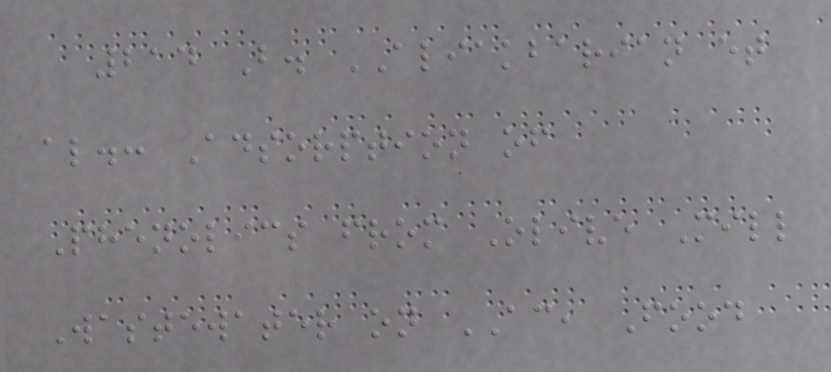214 B. ALIAKBARIAN et
al.: Adsorption of
Phenolics from Olive Mill
Wastewater on AC, Food
